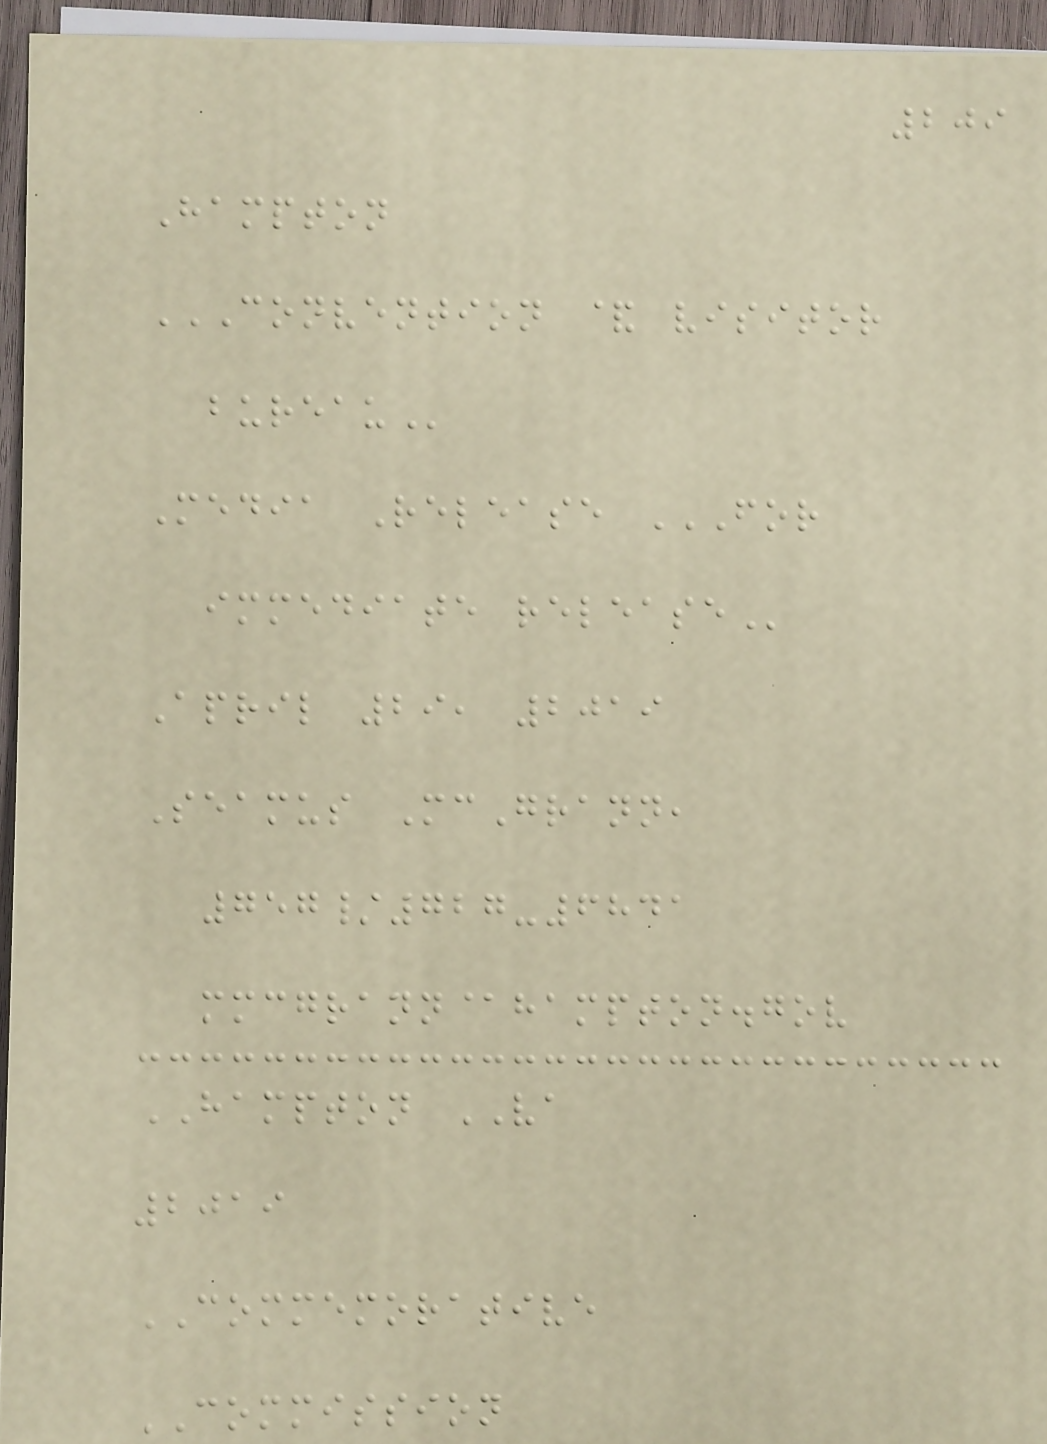209
Hampton
CONVENTION & VISITOR
BUREAU
Media Release FOR
IMMEDIATE RELEASE
April 29, 2019
Seamus McGrann,
757/727-6841
mmcgrann@hampton.gov
HAMPTON VA
2019
COMMEMORATIVE
COMMISSION
